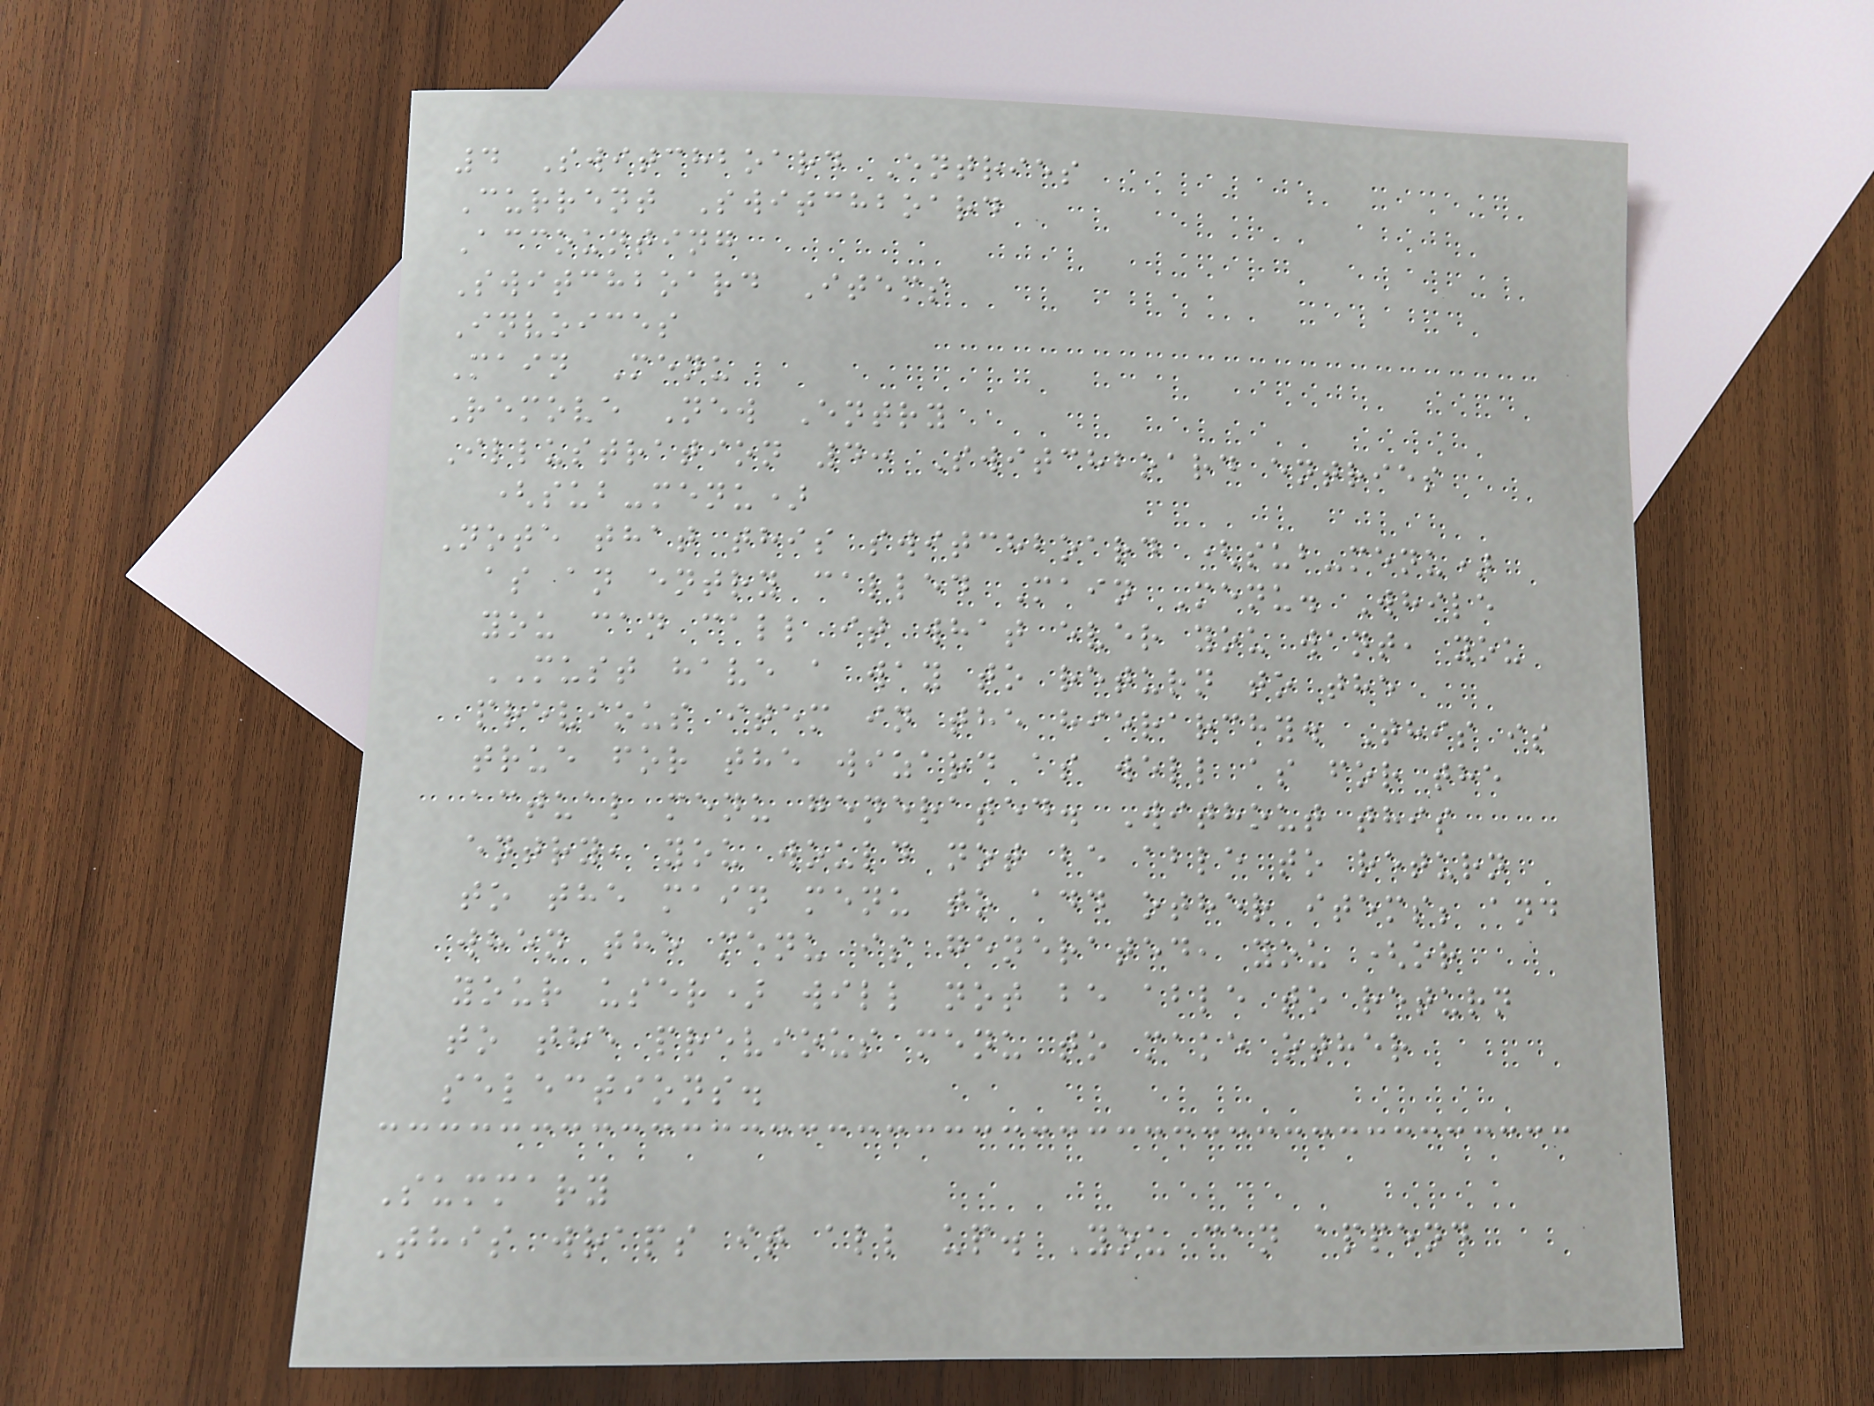4 Switchboard Entries
Current Switchboard
Accounting
Switchboard Items
Invoices
Main Menu
Remove New Entry
Illustration 4: Switchboard entries
(sub-menu)
Note that this switchboard (sub-menu)
as an entry called Main Menu. While
you can call it what ever you want, you
MUST have a way to return to the
previous item in the hierarchy. This is
true for the wizard as well as for the
actual menu generated. Without this
entry, you would not be able to return
to the main menu to add other items; and
when the menu is generated, you (or
your user) will not be able to return
to the previous menu to make other
selections.
Summary
This wraps it all up. You can append
